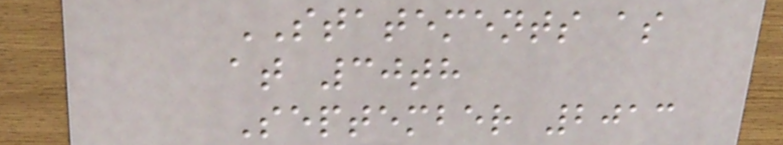STATEMENTS as
at 30th
September 2013
